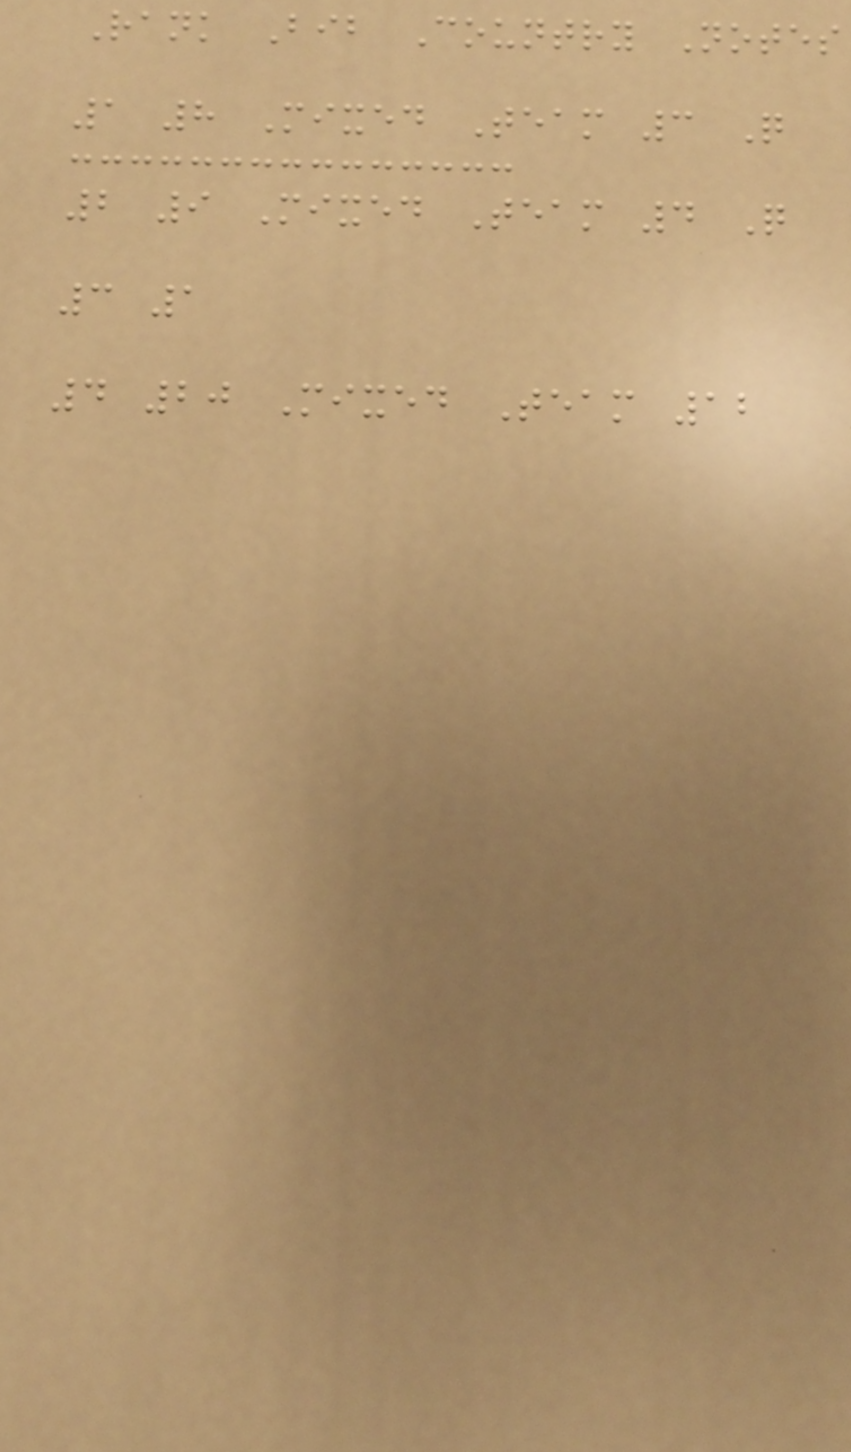Rank Bib Country Notes
1 8 Mixed Team 3 Q
2 9 Mixed Team 4 Q
3 1
4 20 Mixed Team 12
